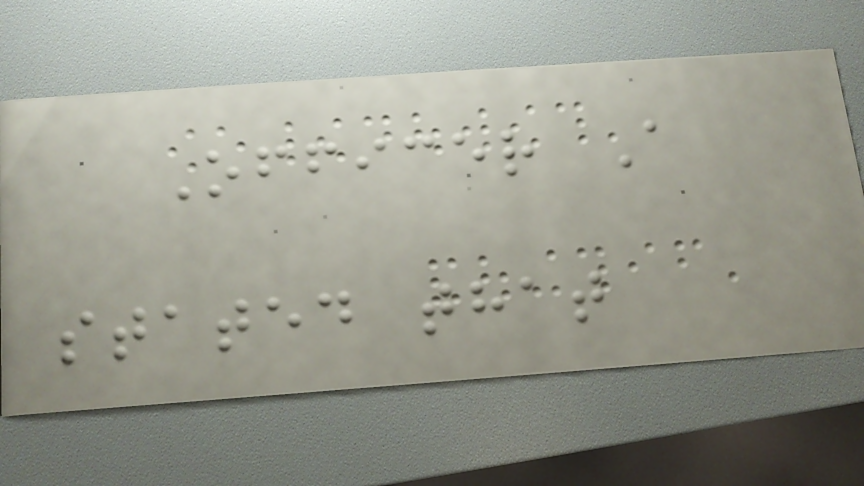Officer A
stated that
